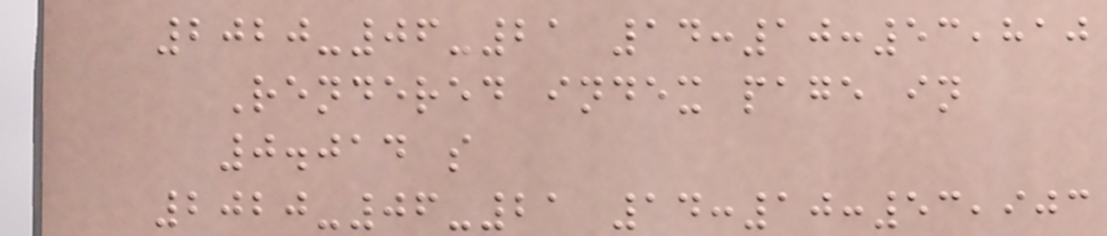2020-06-21 14:10:53,810
Rendered index page in
0.014 s
2020-06-21 14:10:53,903
